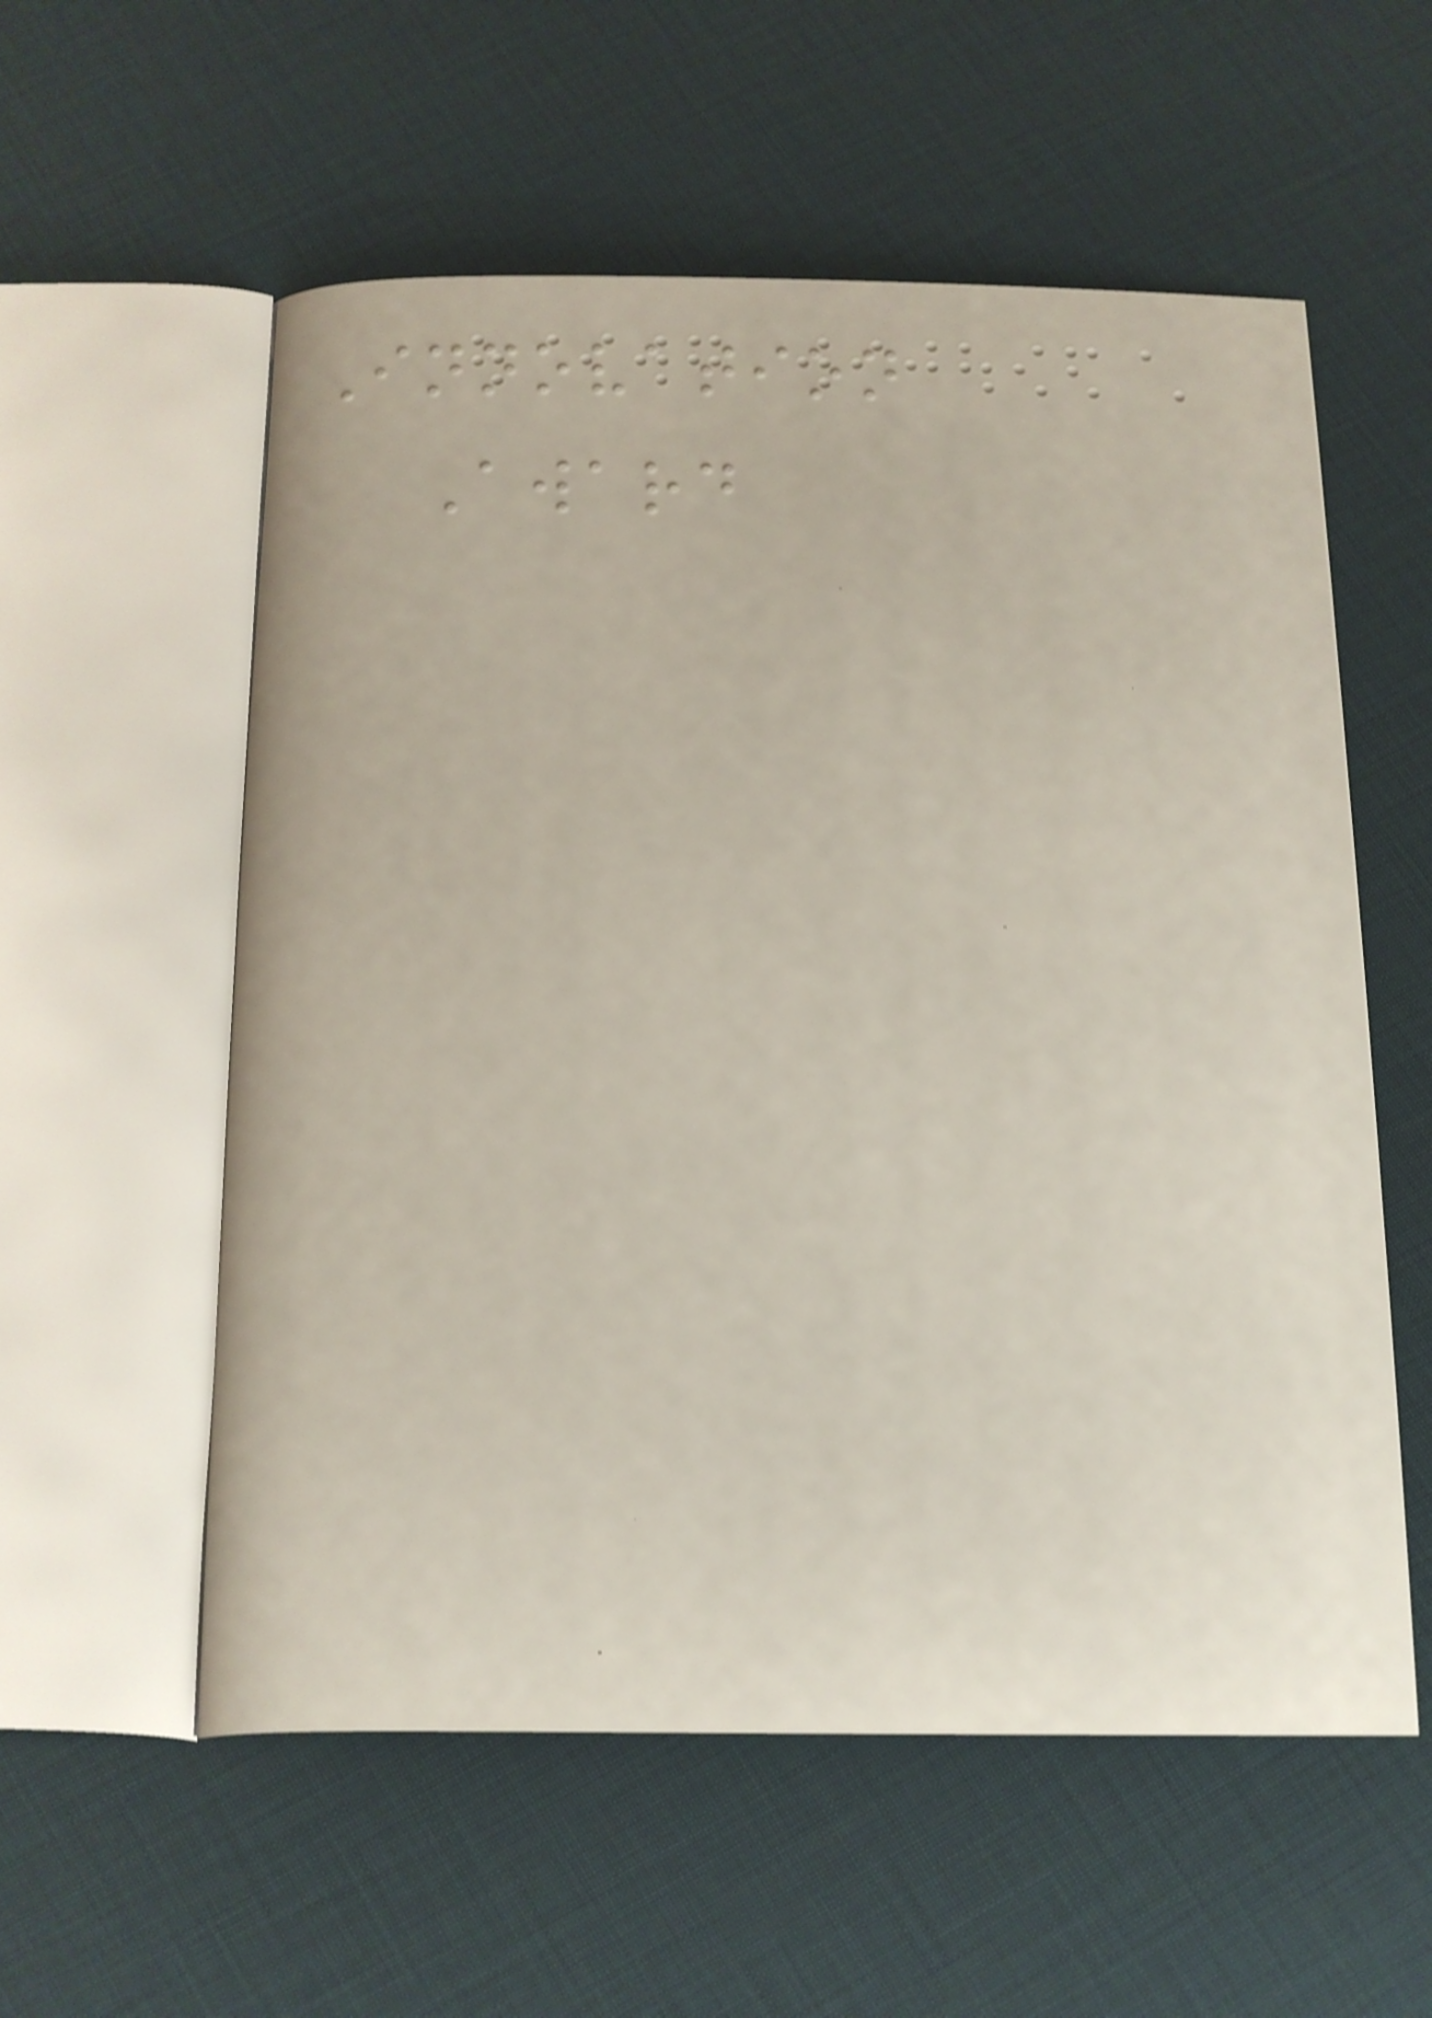Innovation
Award
